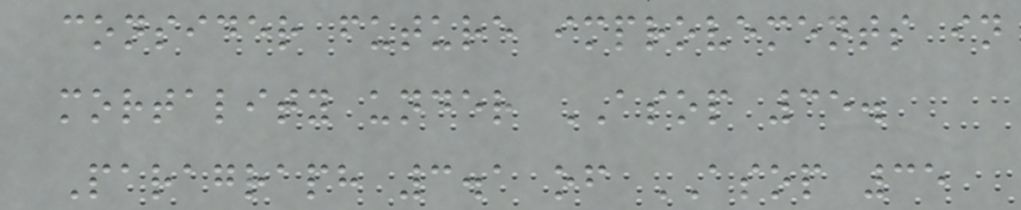consider future improvements in
mortality under ASOP 35.
Paragraph 3.1 of ASOP 35
